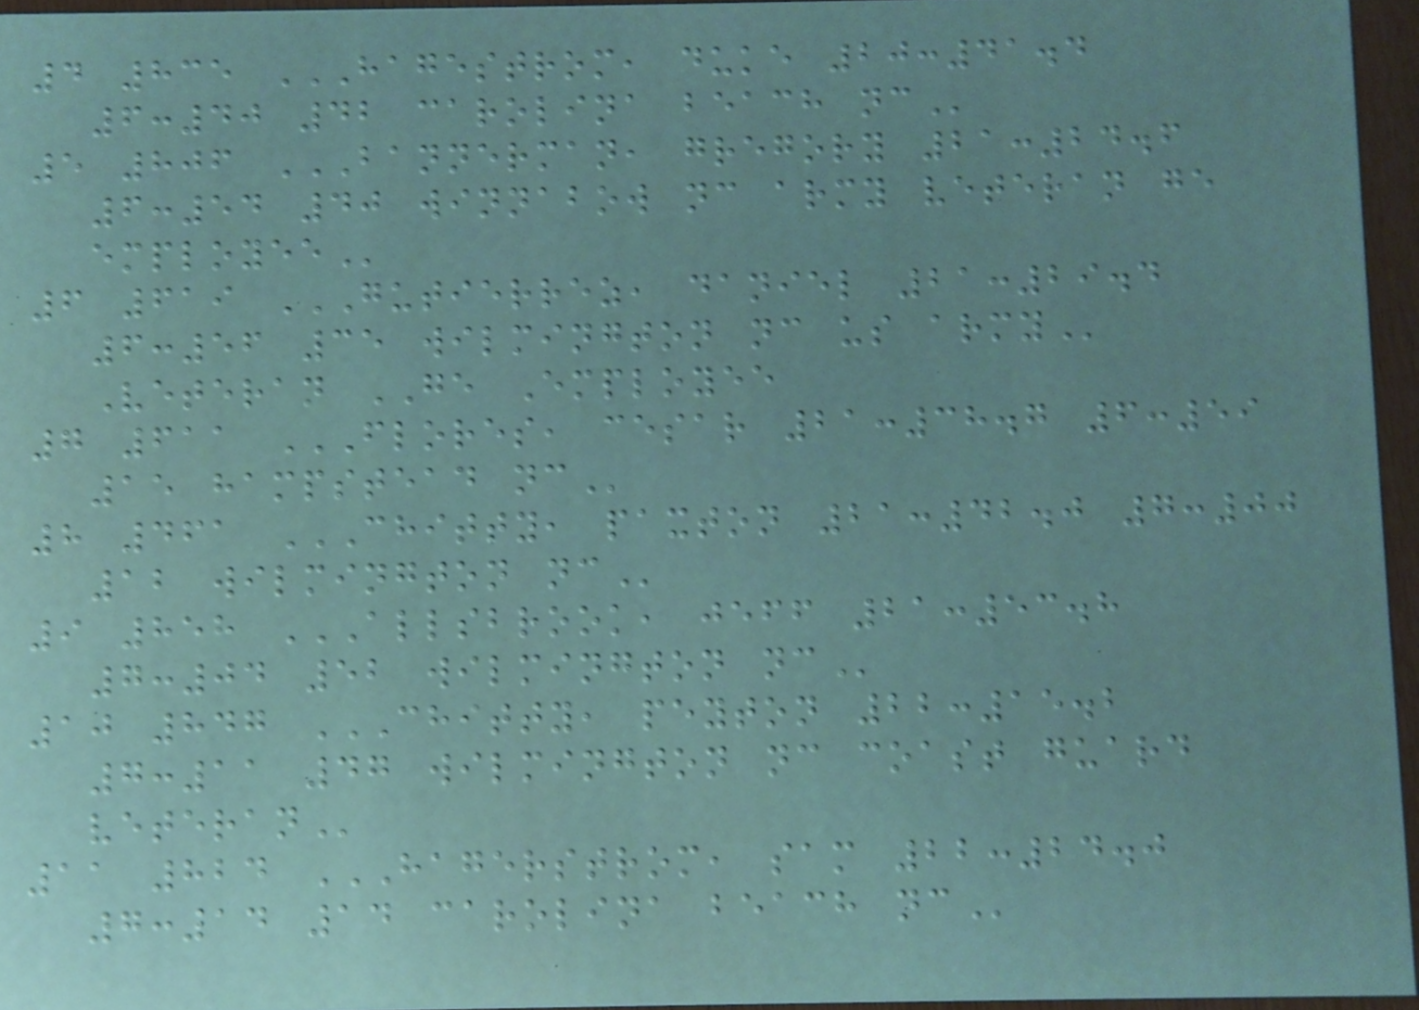4 835 HAGESTROM, DUKE 20:41.4
6:40 42 CAROLINA BEACH NC
5 806 BANNERMAN, GREGORY 21:24.6
6:54 40 WINNABOW NC ARMY VETERAN GE
EMPLOYEE
6 619 GUTIERREZ, DANIEL 21:29.4
6:56 35 WILMINGTON NC US ARMY
Veteran GE Employee
7 611 FLORES, CESAR 21:38.7 6:59
15 HAMPSTEAD NC
8 461 CHITTY, PAXTON 21:42.0 7:00
12 WILMINGTON NC
9 858 ALLSBROOK, JEFF 21:53.8
7:04 52 WILMINGTON NC
10 847 CHITTY, PEYTON 22:15.2
7:11 47 WILMINGTON NC COAST GUARD
VETERAN
11 824 HAGERSTROM, SAM 22:24.0
7:14 14 CAROLINA BEACH NC
